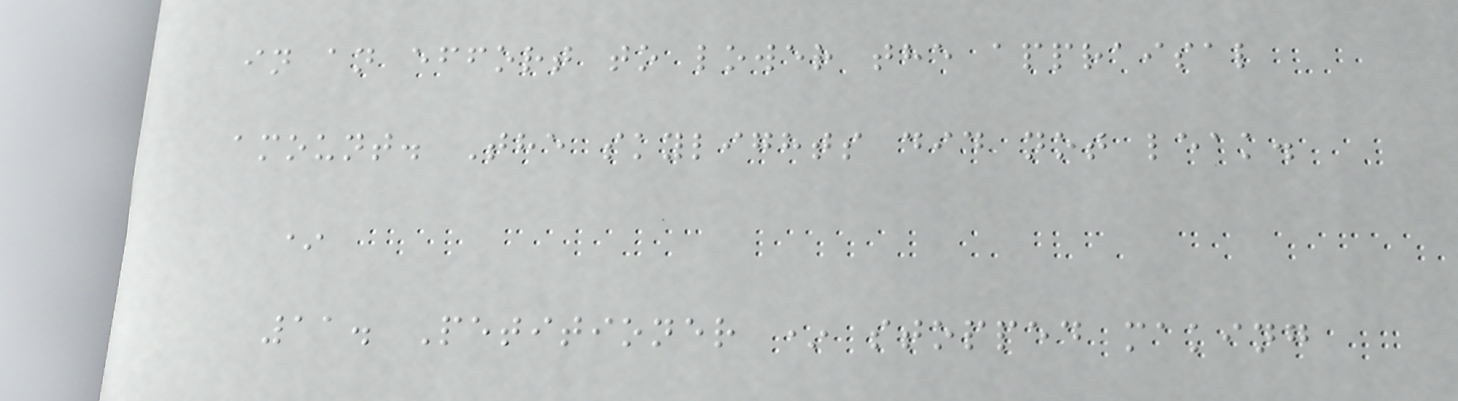in an effort to lower the appraisal
amount. The skylights did not leak.
*
11. Petitioner * stopped making
